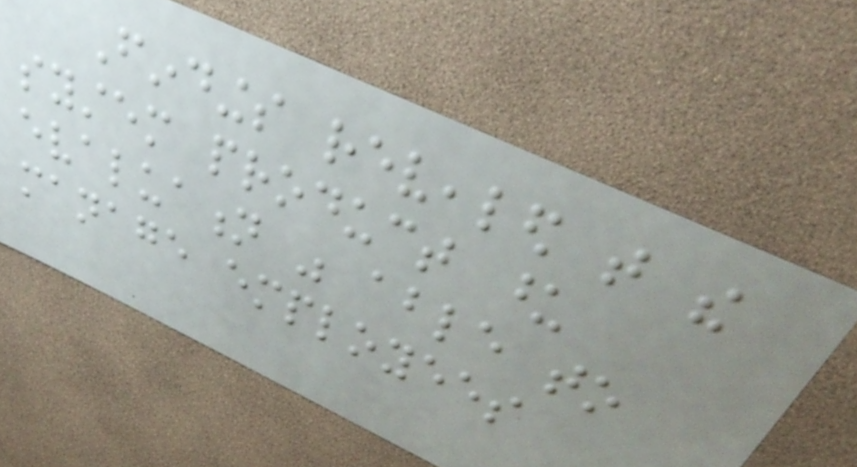Findings revealed that the
system product upon
evaluation was able to
manage employees
